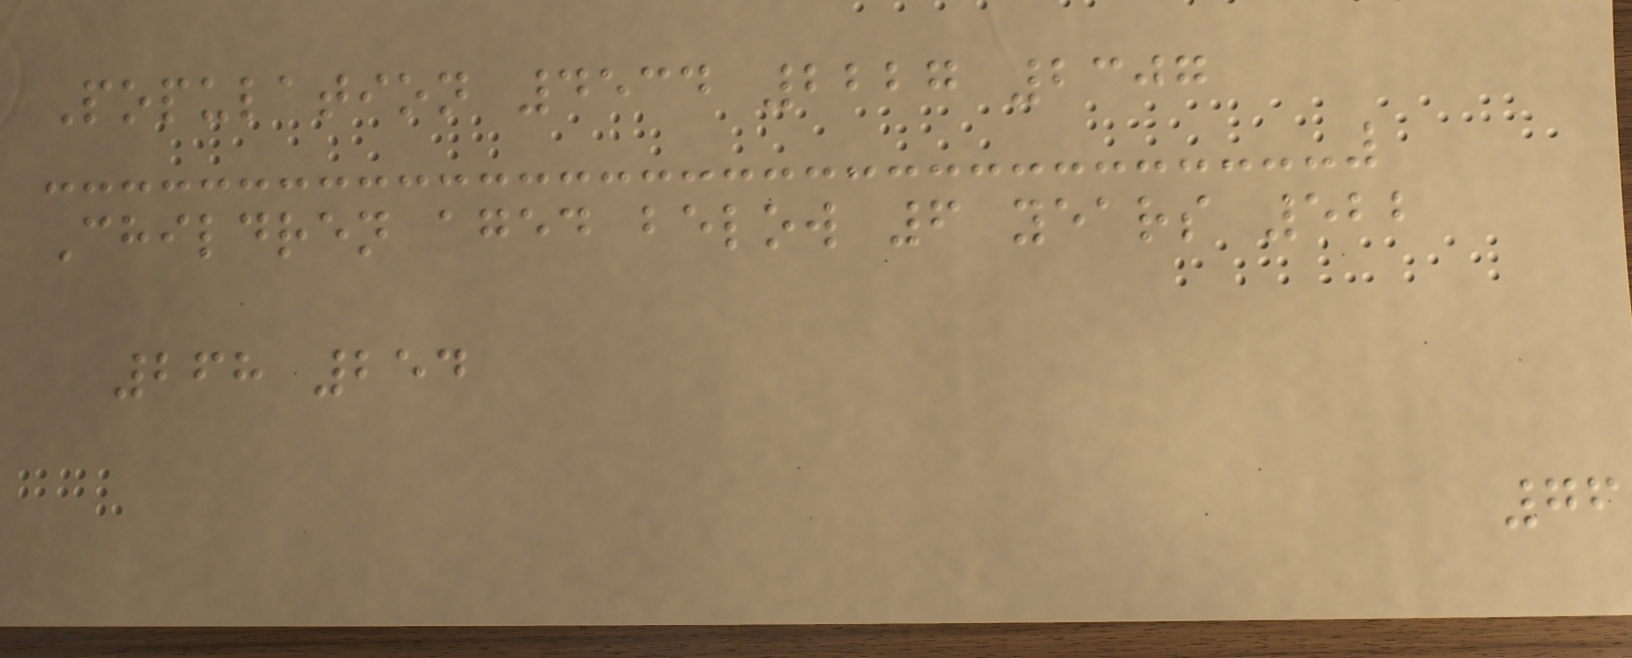Population 4534 2227 2307
Children aged below 6 years 522
268 254
76
